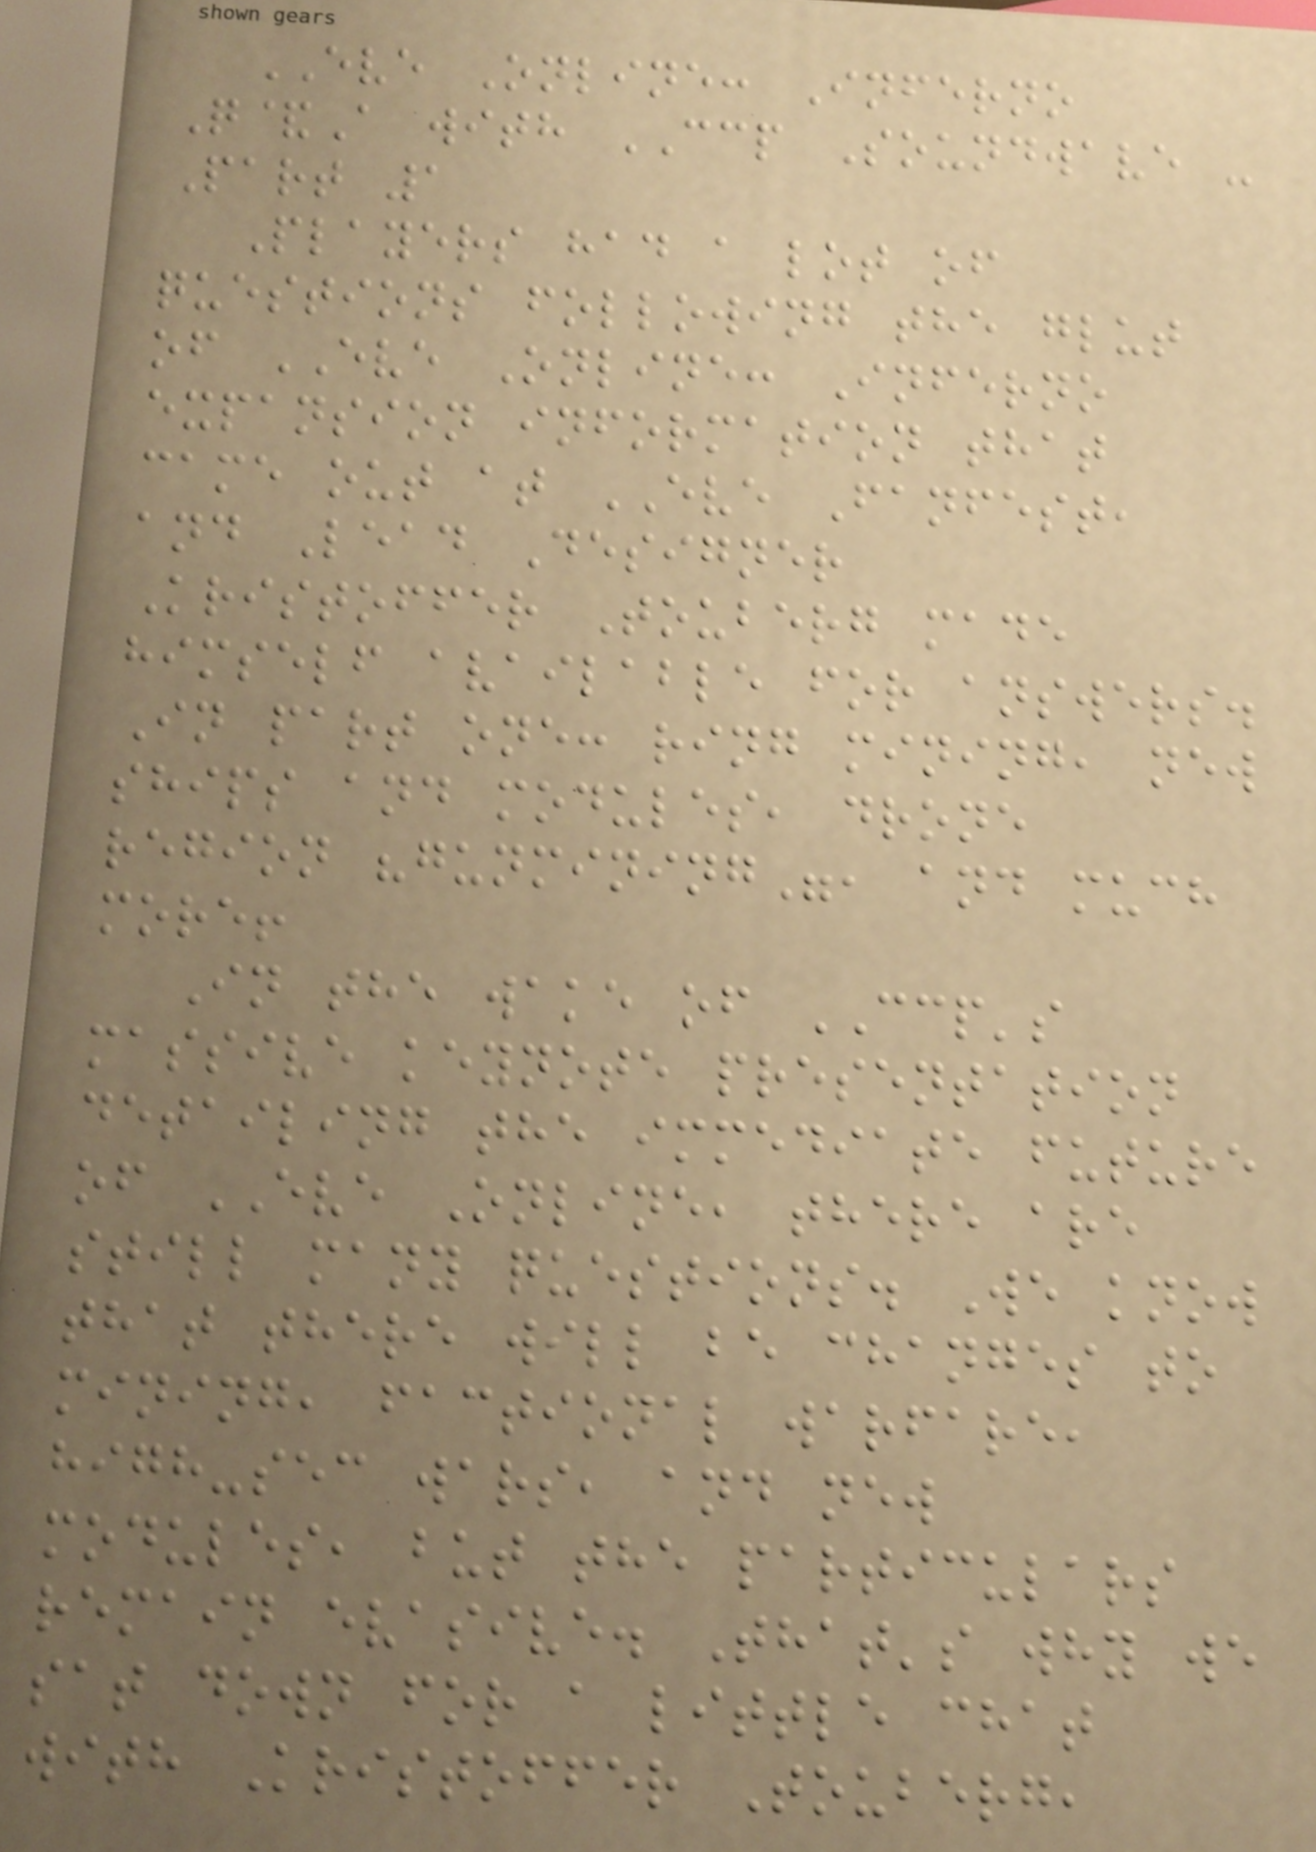EVE Online: Inferno
Q&A with CCP Soundwave -
Part 1
Players had a lot of
questions following the glut
of EVE Online: Inferno
expansion information that
came out at EVE Fanfest,
and Lead Designer
Kristoffer Touberg made
himself available for answers.
In part one: ring mining, new
ships and modules, drone
region "gunmining", and much
more!
In the wake of CCP's
massive keynote presentation
detailing the immediate future
of EVE Online, there are
still many questions. We know
that there will be changes to
mining, factional warfare,
high-sec wars, and new
modules, but the particulars
remain evasive. That's why we
sat down for a little chat
with Kristoffer Touberg,
